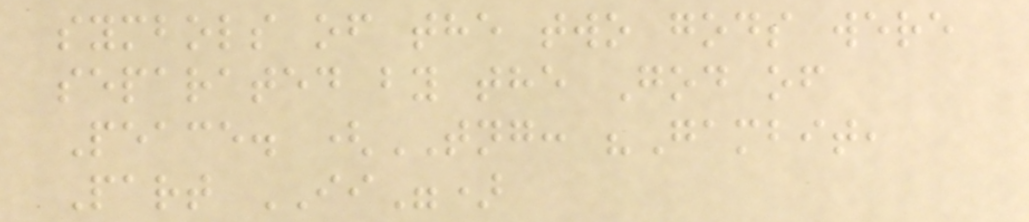symbols of the two gods were
separated by the God of
Peace. (TNG: "Gambit,
Part II")
